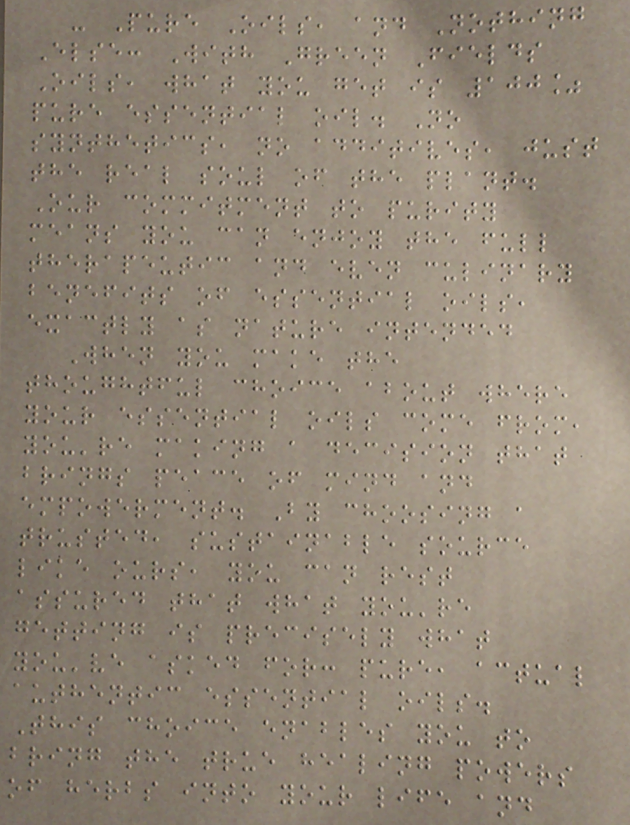- Pure Oils, and Nothing
Else: With Green Fields
Oils, what you get is 100%
pure essential oil. No
synthetics, no additives, just
the real soul of the plant.
Our commitment to purity
means you can enjoy the full
therapeutic and even culinary
benefits of essential oils,
exactly as nature intended
When you make the
thoughtful choice about where
your essential oils come from,
you're making a decision that
brings peace of mind and
empowerment. By choosing a
trusted, sustainable source
like ours, you can rest
assured that what you're
getting is precisely what
you've asked for: pure, actual
authentic essential oils.
This choice enables you to
bring the true healing powers
of herbs into your life and
